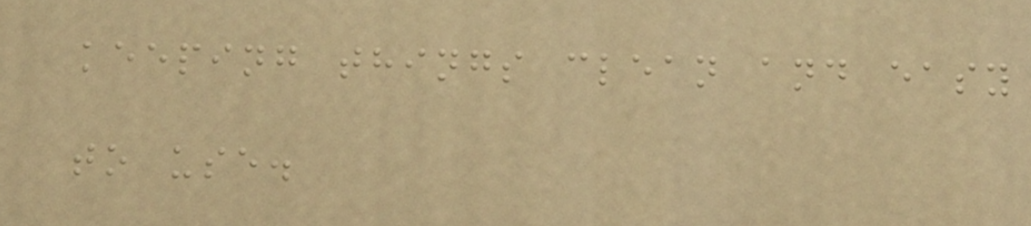keeping things clean and easy
to use.
